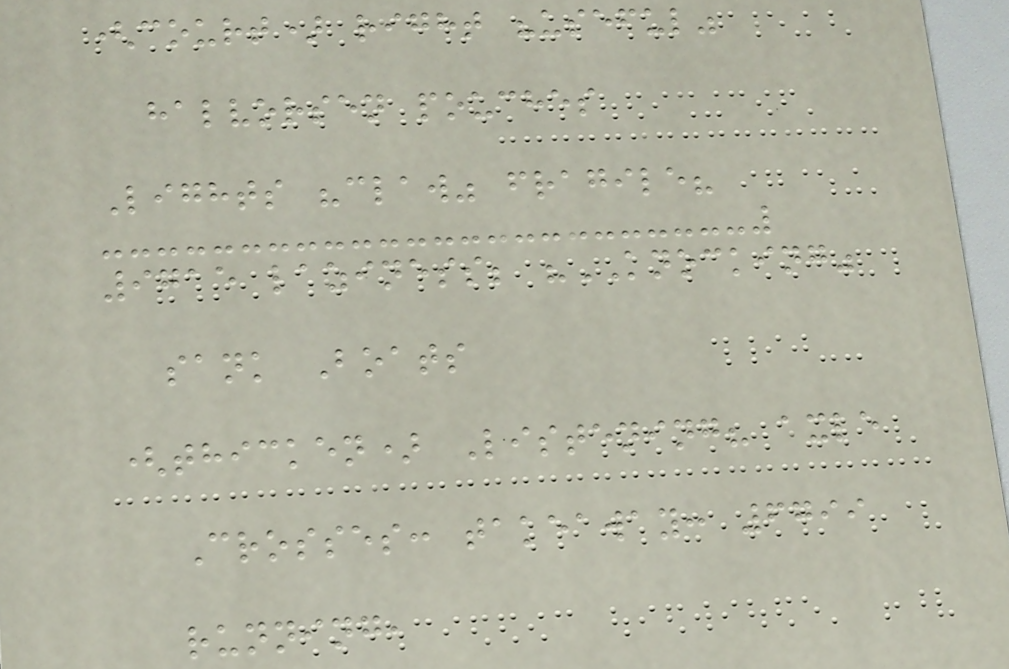(court) right "useful"
halvorsen pouches
Lights "claw" fragile?
9715 laziness; "KNOCKING"
sank Boats
(thicken) Listening? axle
Crosses: takeaway: 6799
running,
